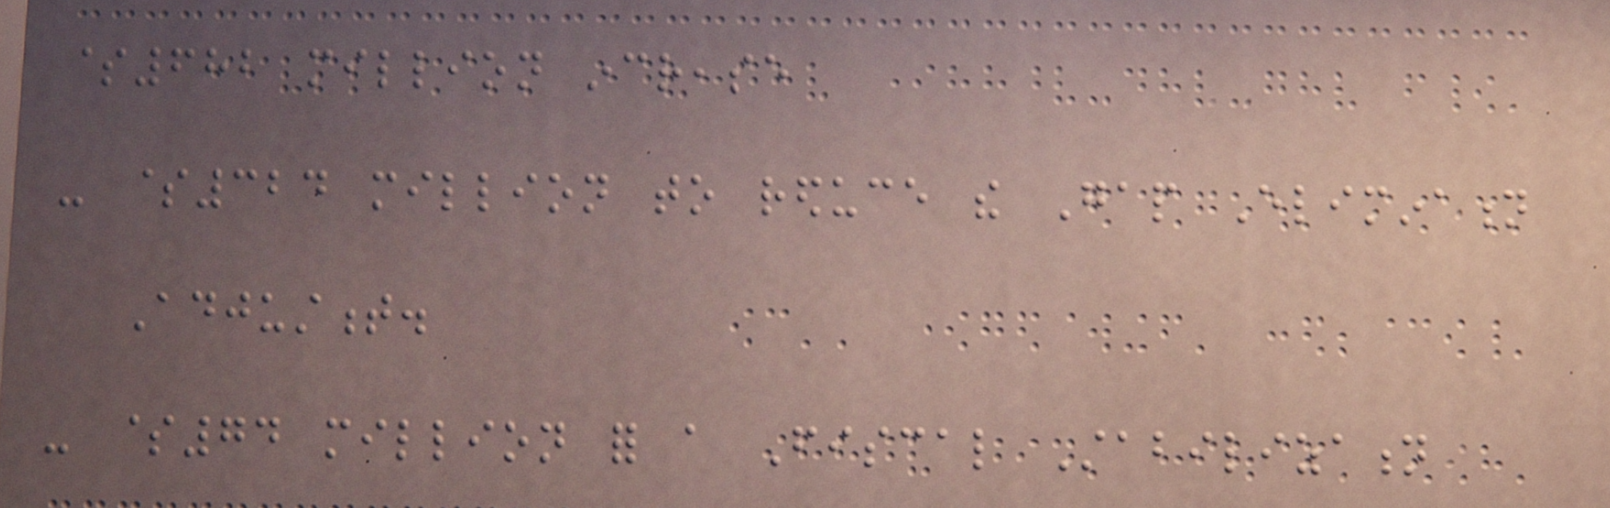$682 million increase
- $324 million to reduce the Gap Elimination
Adjustment.
- $74 million for a Fiscal Stabilization
